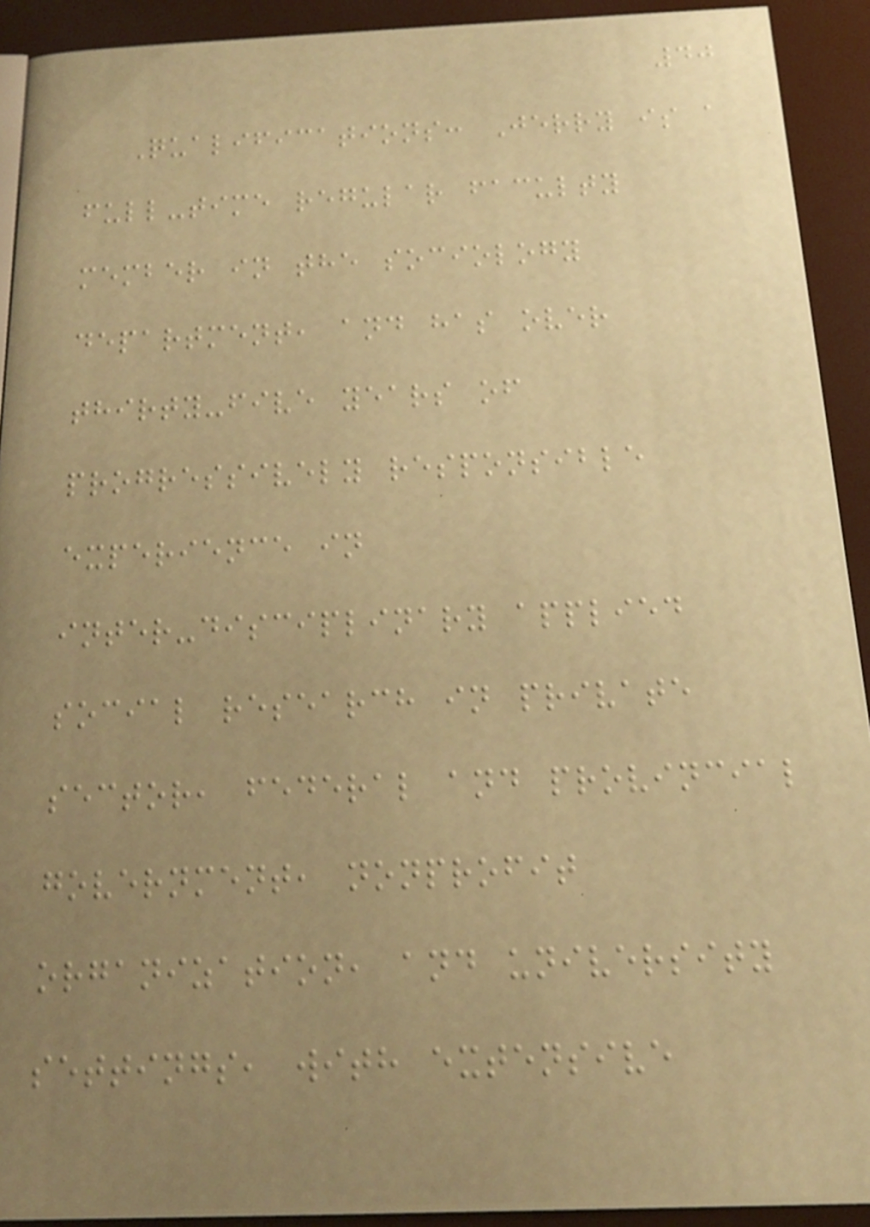40
Qualifications: Jerry is a
full-time regular faculty
member in the sociology
department, and has over
thirty-five years of
progressively responsible
experience in
inter-disciplinary applied
social research in private
sector, federal and provincial
government, nonprofit
organization, and university
settings, with extensive
